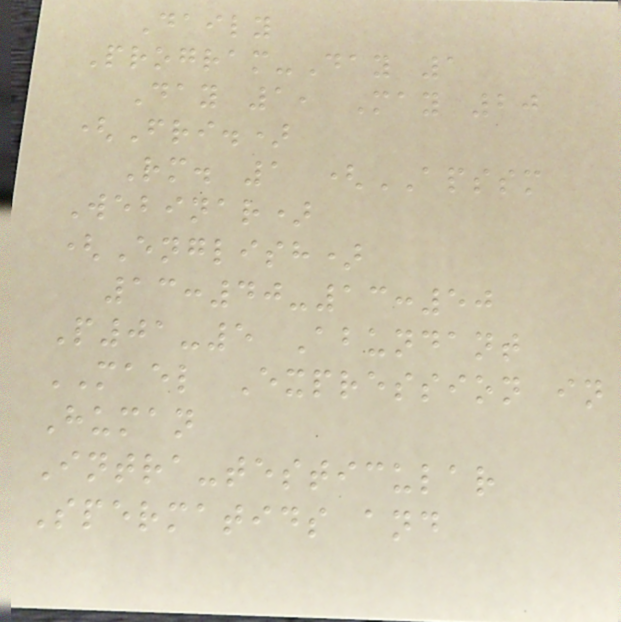Daily
Program-Day 1
Day 1, May 20
(Fri.)
Rm. 1 (APSSM
Webinar)
(English)
13:40-13:50
P01-5 Abundant
MAEL Expression in
Human
Intra-testicular
Spermatids and
